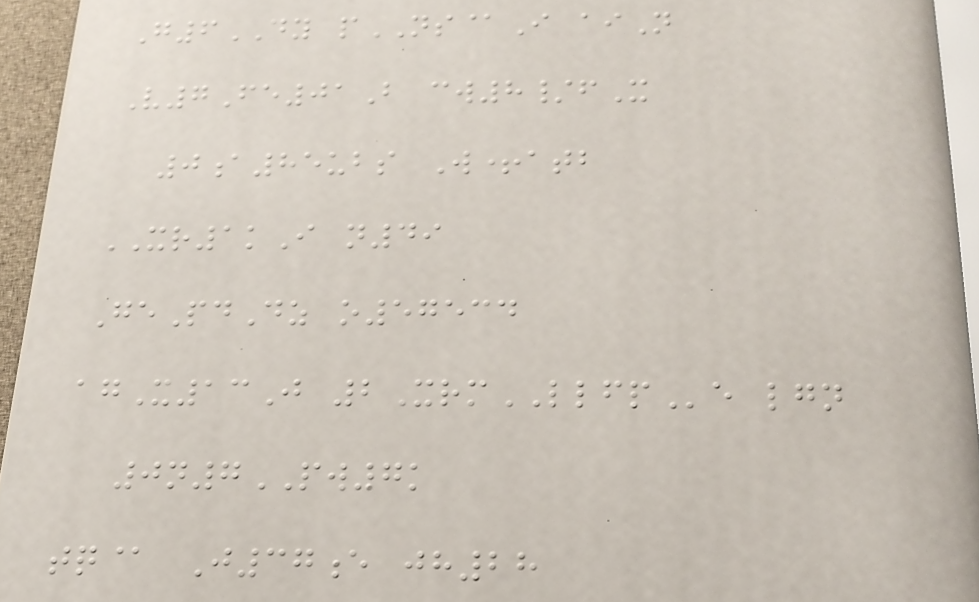G6DY pNS@I aiN
V7Fe01B cw8/fX
0a85ubs W+atb
XR1kI n49
GePdDz o57534
agX13J 2XrmLLFPe lgn
0n7PW7k
tq@ J37e jh28
